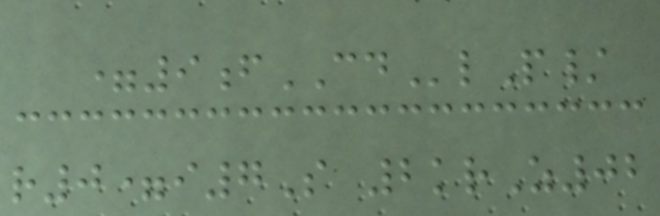=9fCDlP/
r0=i7S 2krZ02
